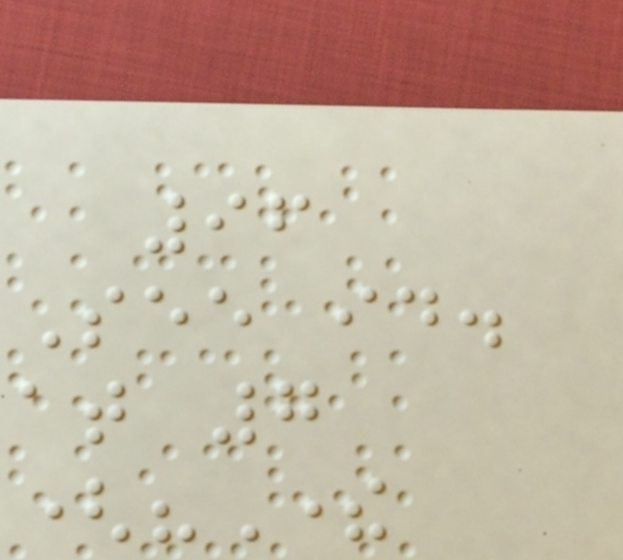96
See id.
at 7
("There
